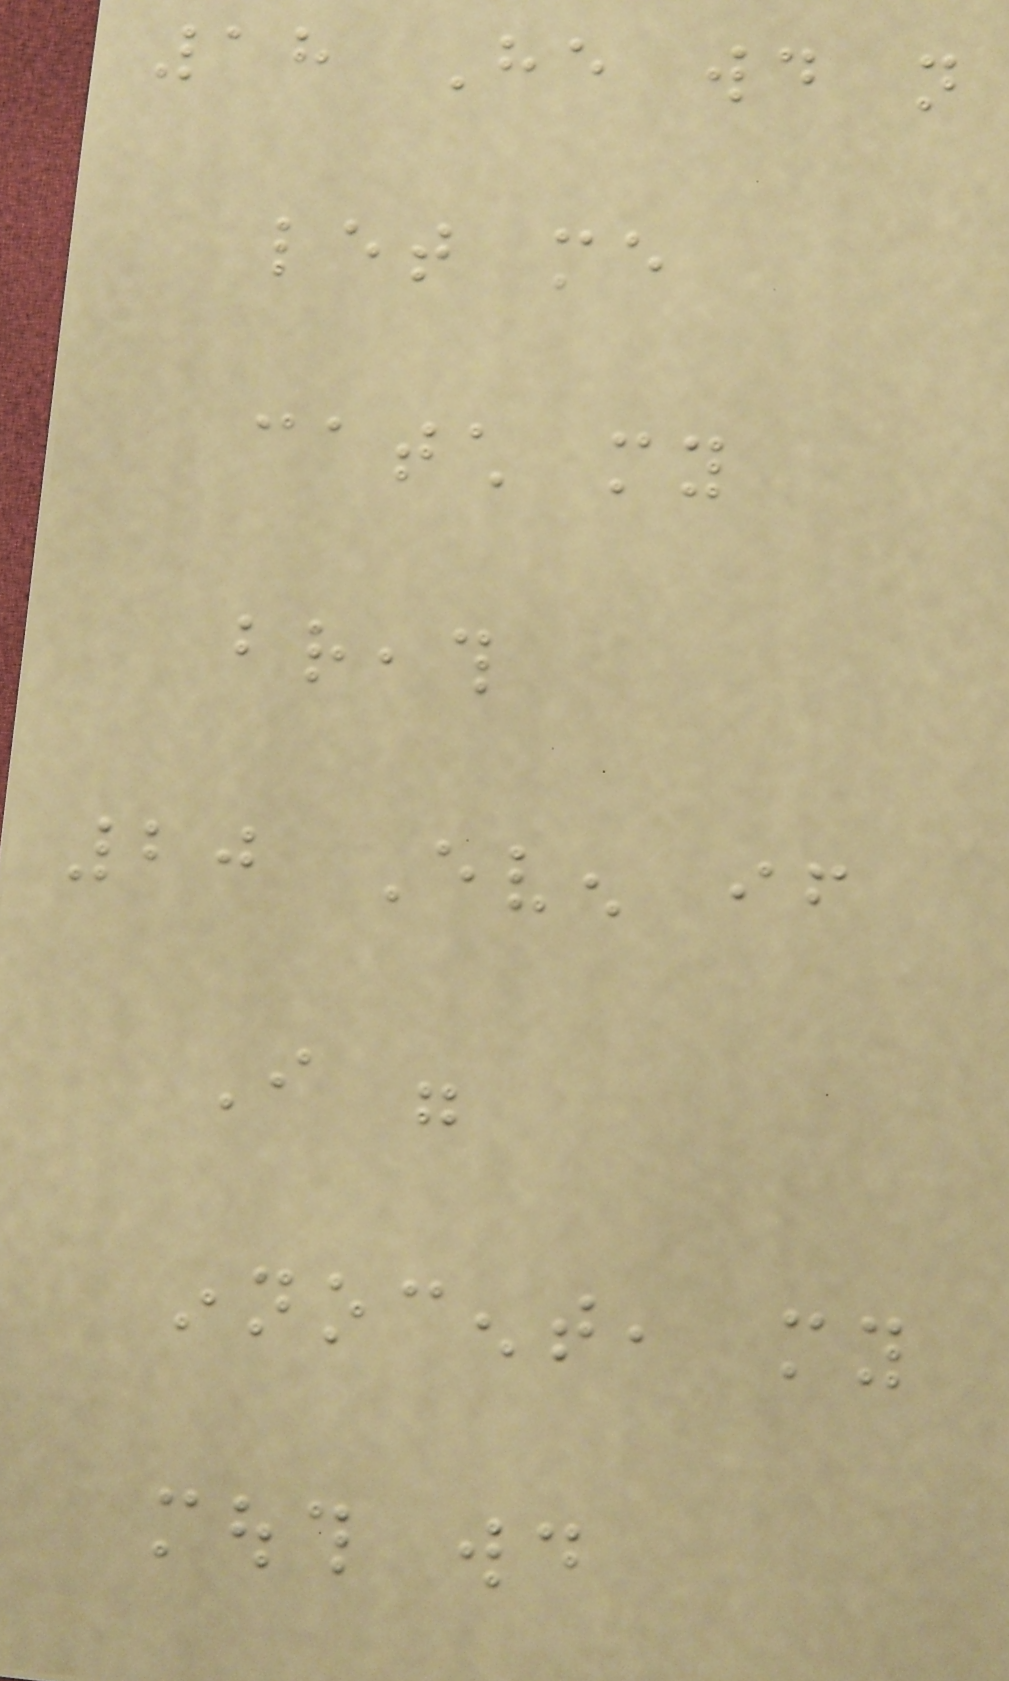18 He would not
let me
catch my
breath
20 Even if
I were
innocent, my
mouth would
